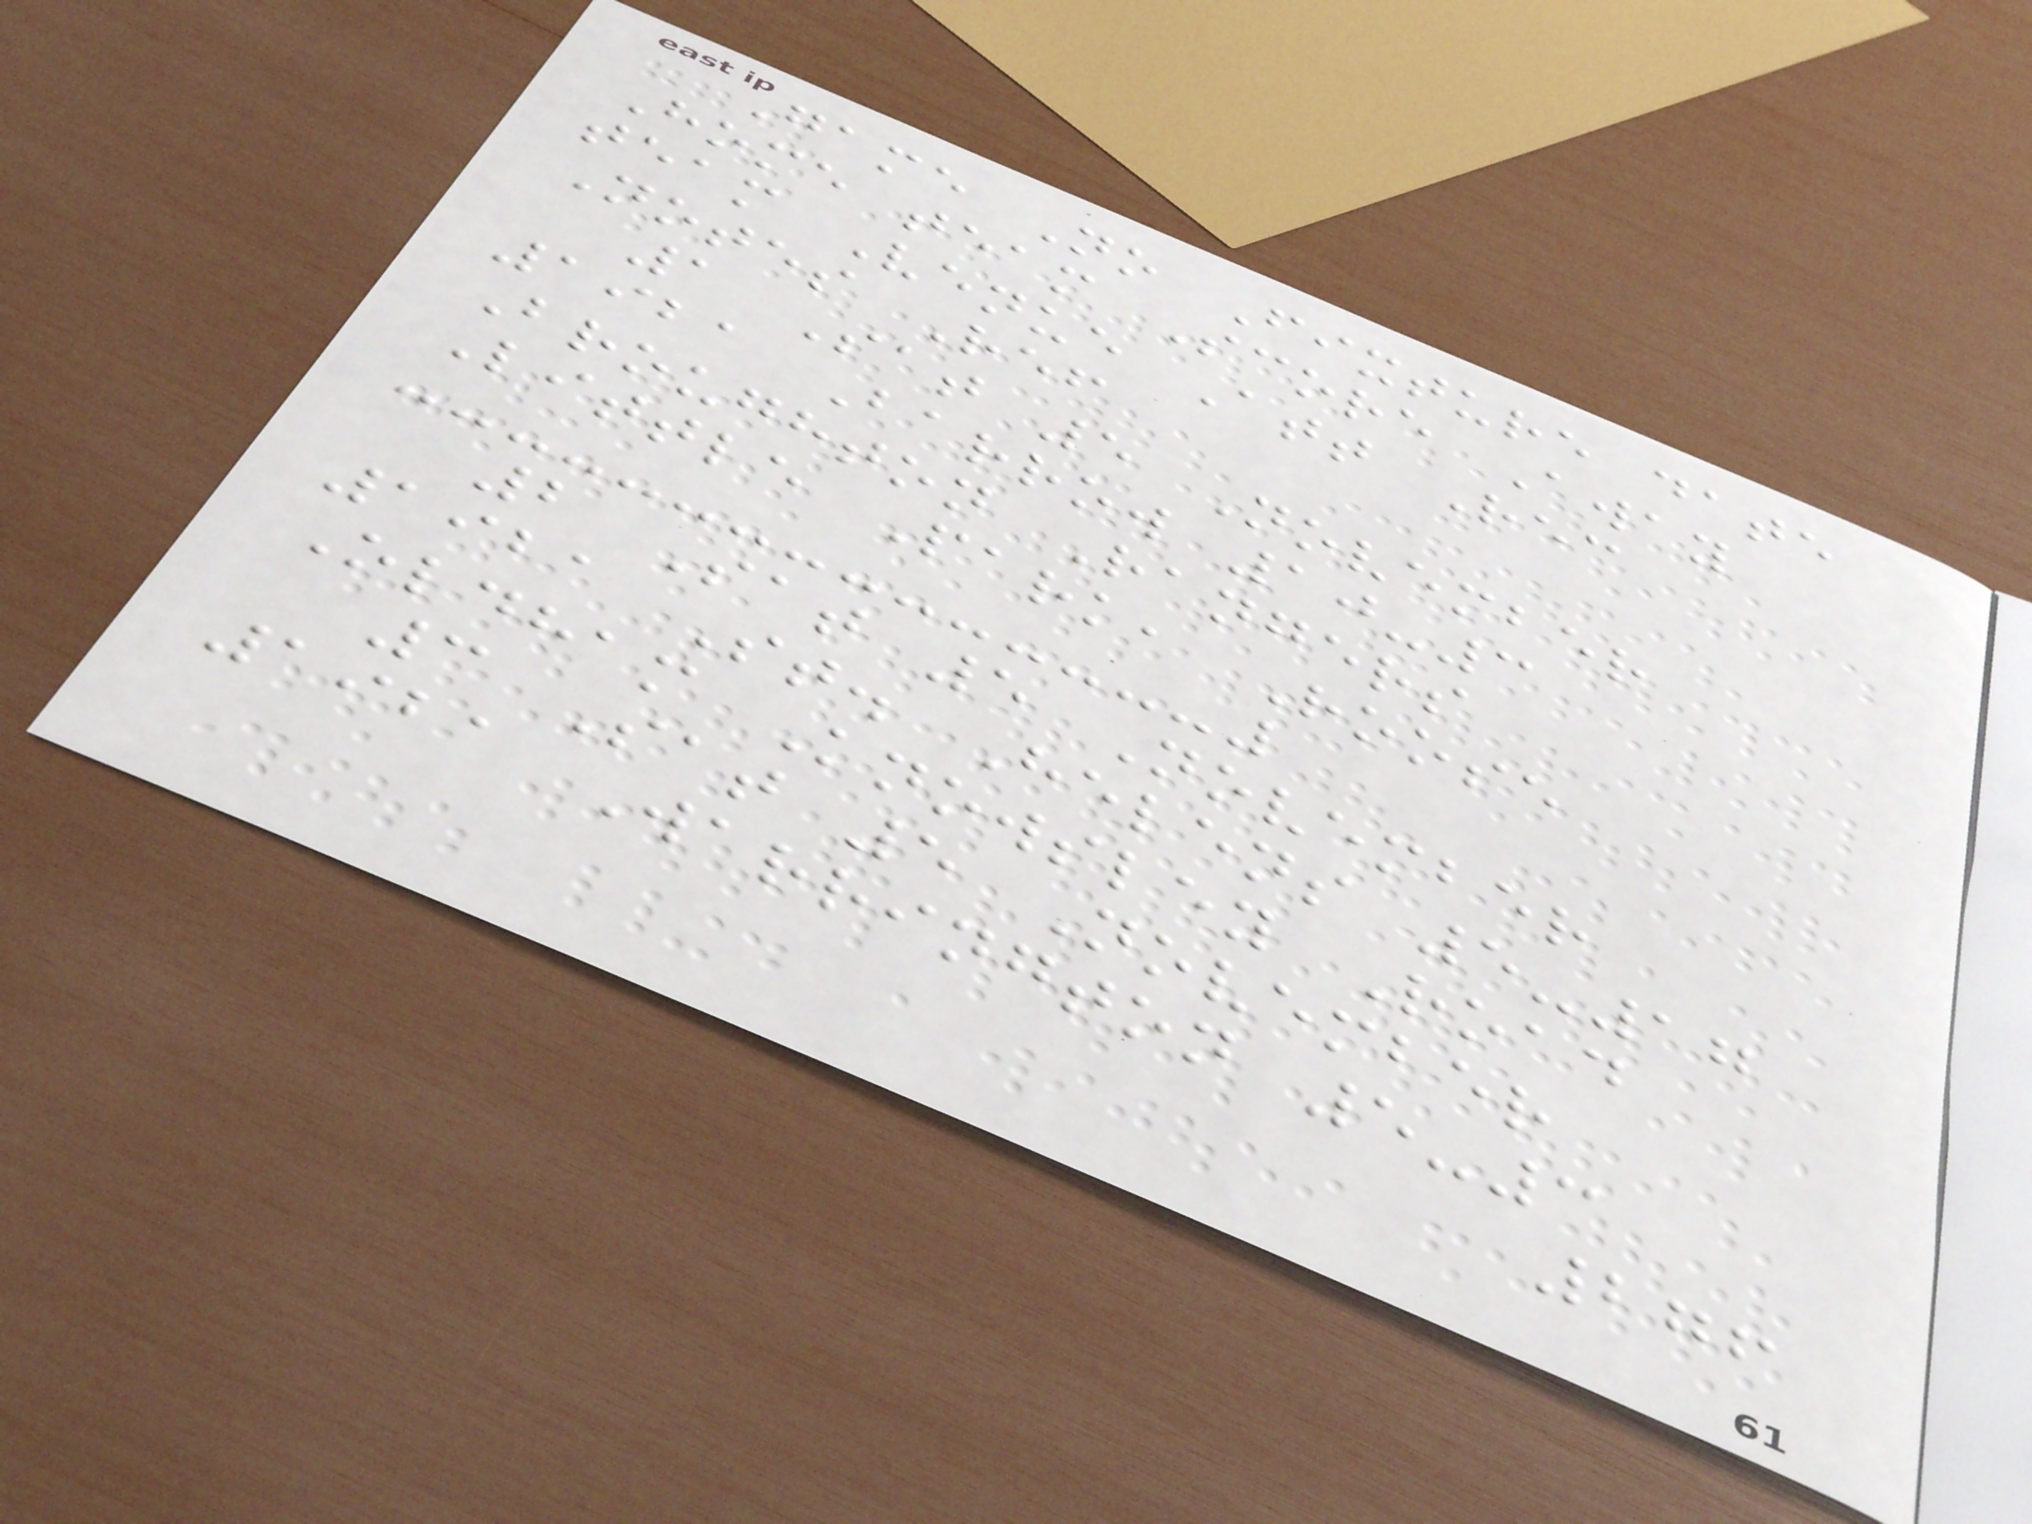Game No Fixture date
Home team Score Away
team Venue Att Rec
Notes Ref
1 Sat 5 November
1921 Barrow 10-3
Broughton Rangers
Little Park, Roose
2 Sat 5 November
1921 St. Helens 5-17
Oldham Knowsley Road
3 Sat 5 November
1921 Warrington 5-3
276
